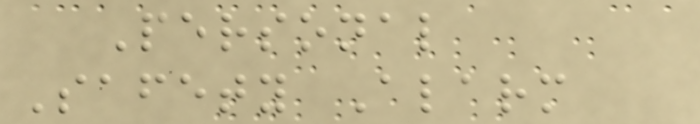Personal
Safety Alarm
